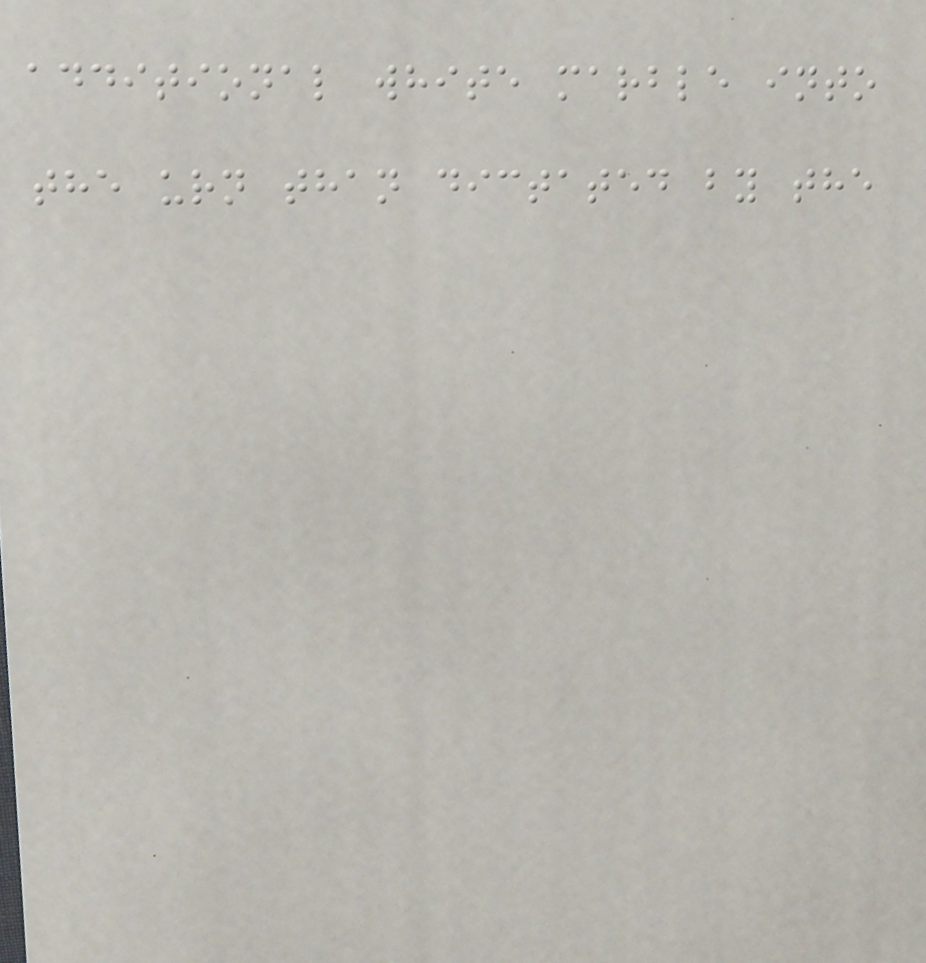additional white marble into
the urn than dictated by the
